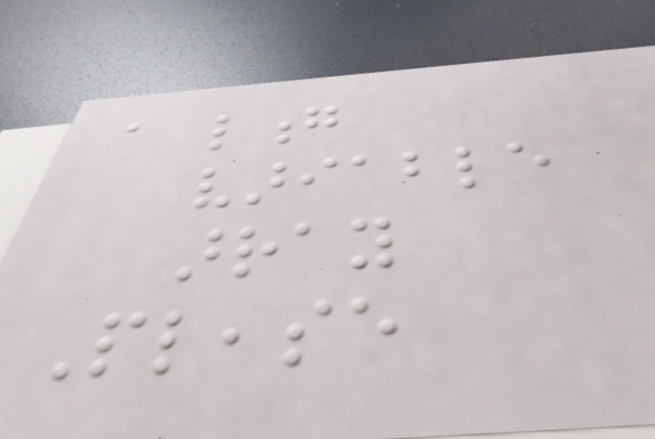a long
variable
array
Please
